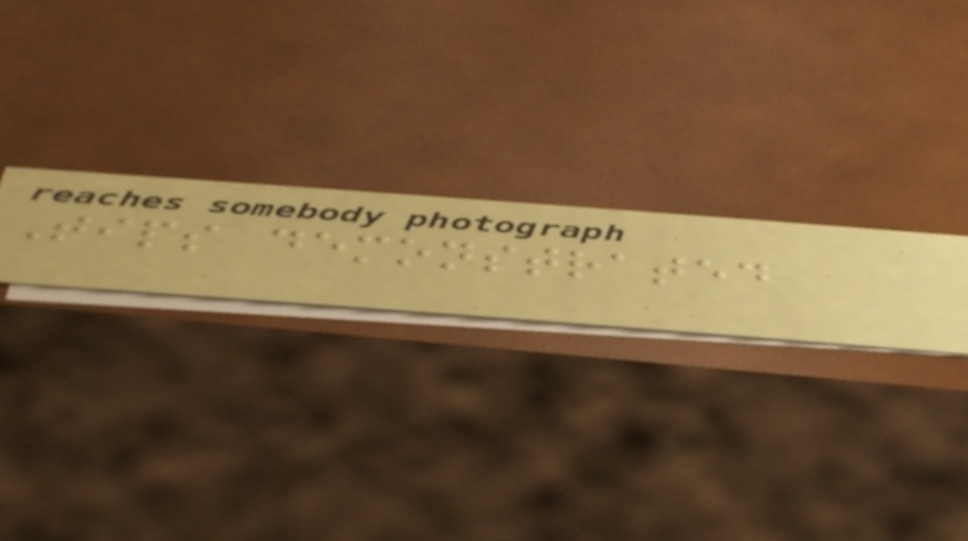Tips demonstrated
